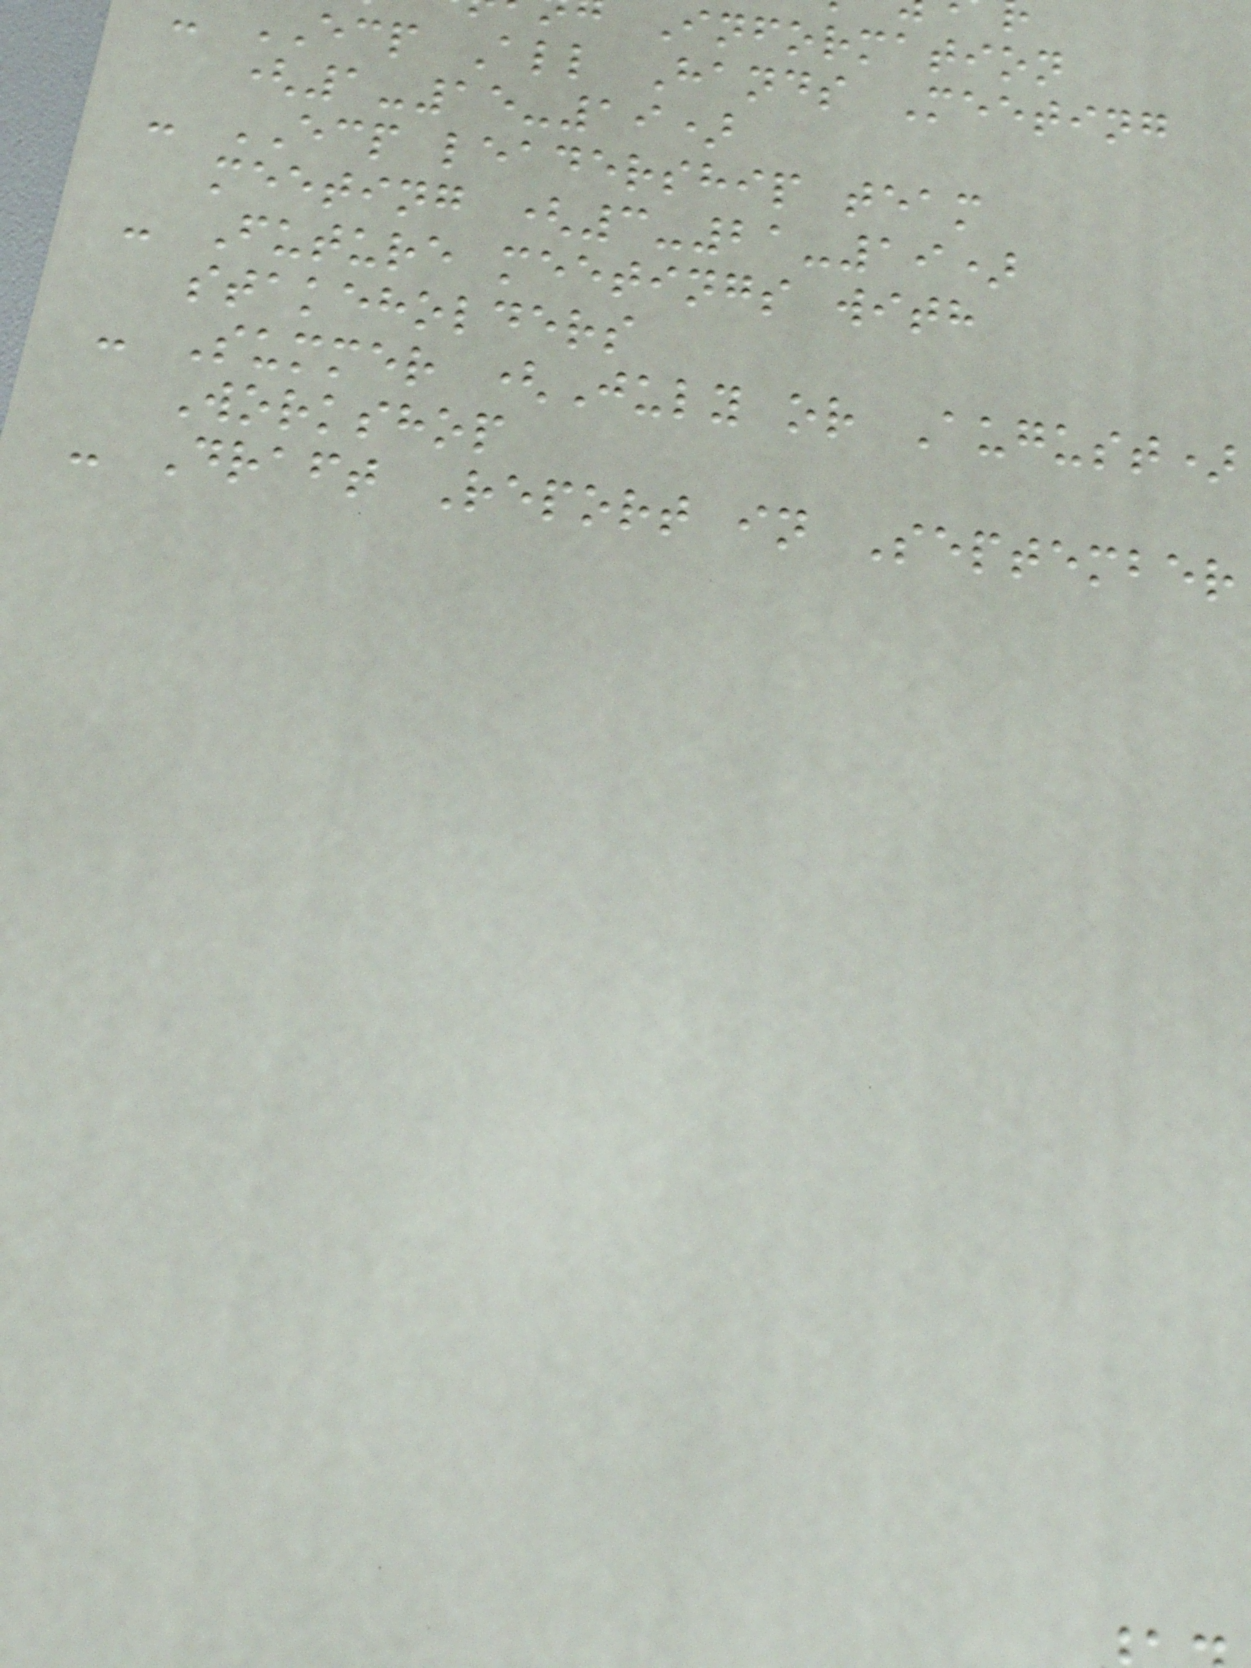Information
ECP All Hands Meeting
(1-15-19)
- ECP leadership team
meeting (3-21-19)
- Future meetings with
stakeholders
- Summer (July or August)
Workshop
- Draft Report in September
